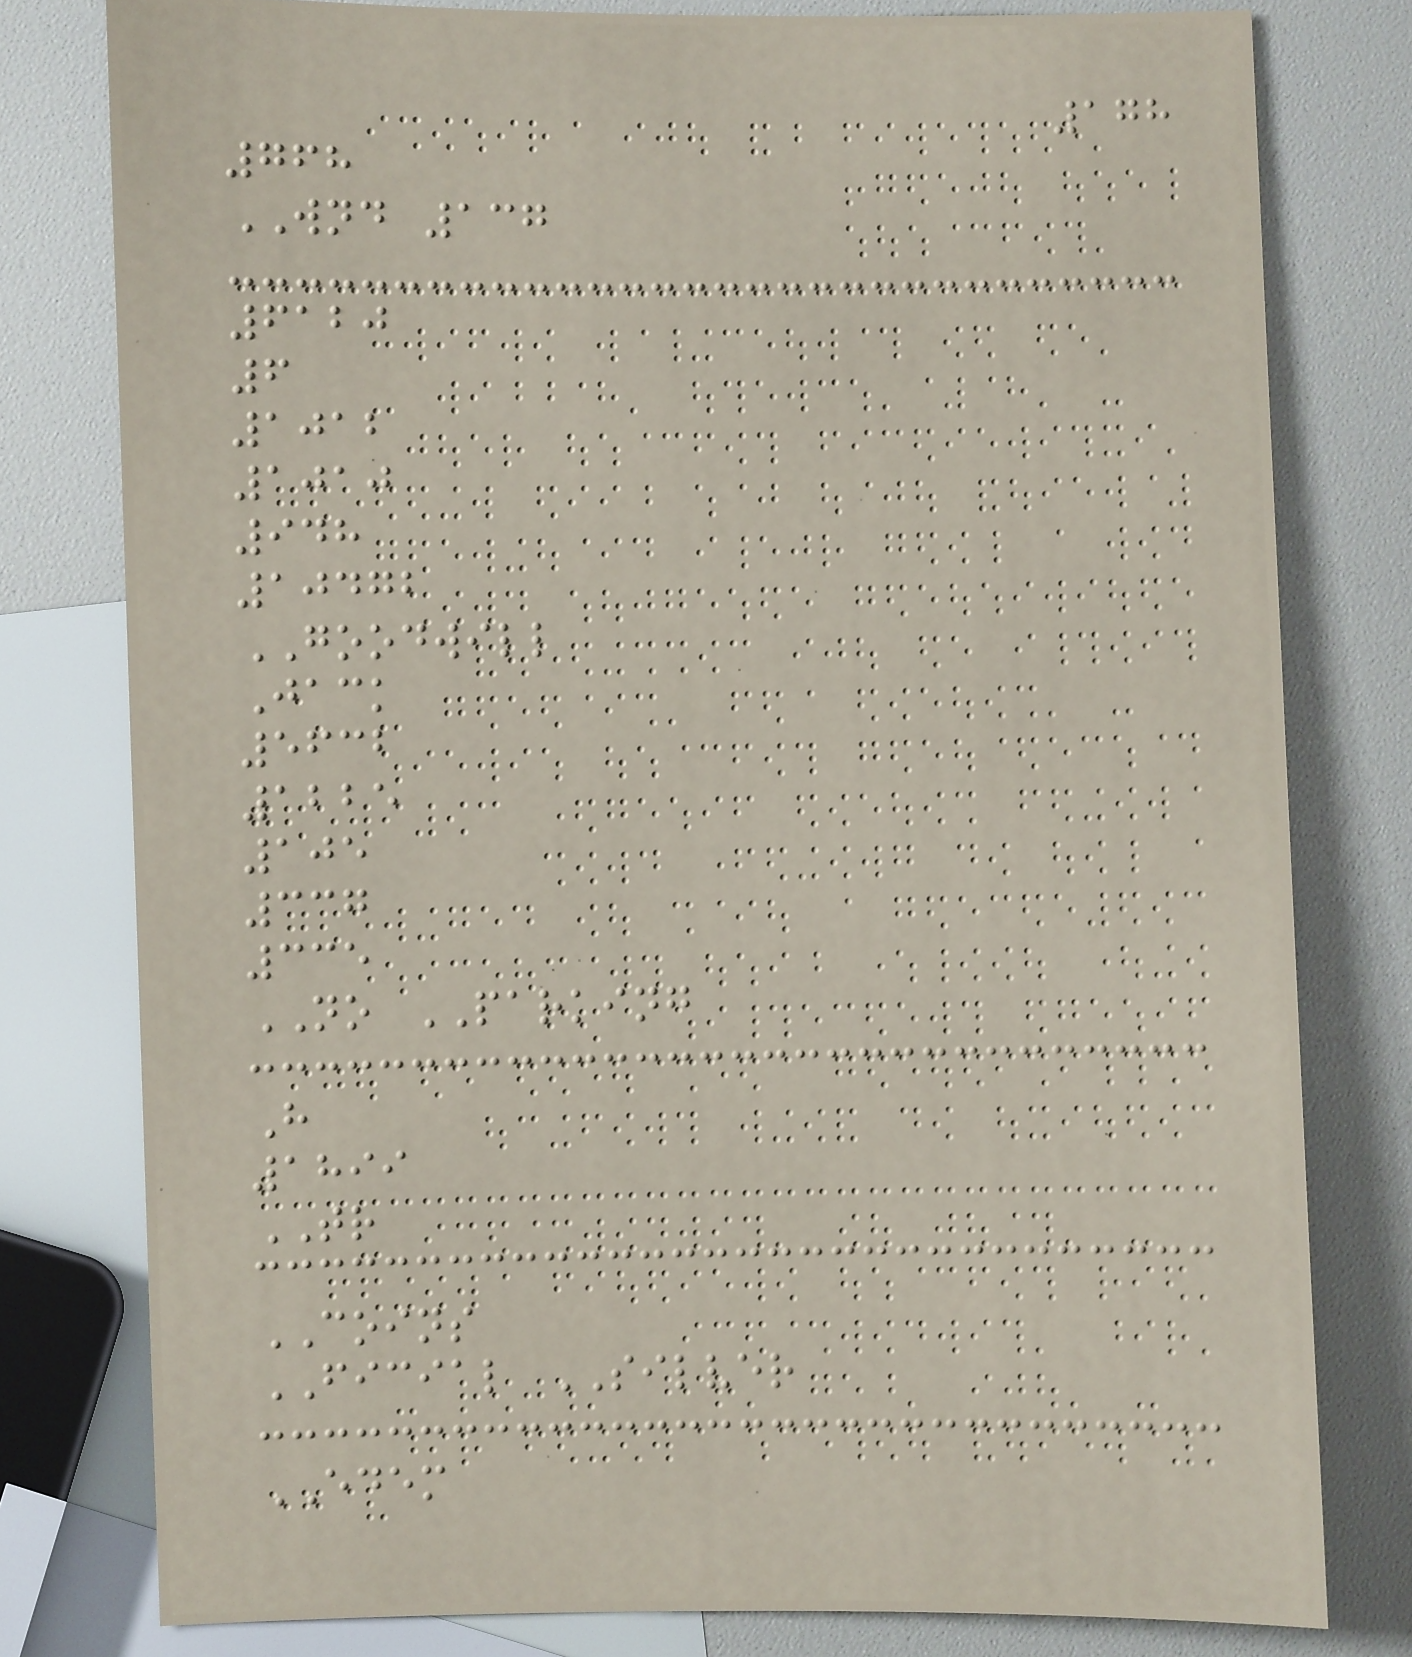178
768
WND 137
6120
6
1012
1010
948
10472
GOODWILL
Jack
5632
1225
105
337
335
NO PARKING
H
1899
TR
COINS
FICIAL SILVER
EDEM
